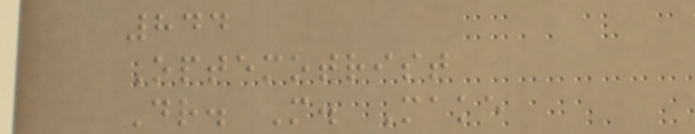844
Optemotrist
Dr. M. Make
